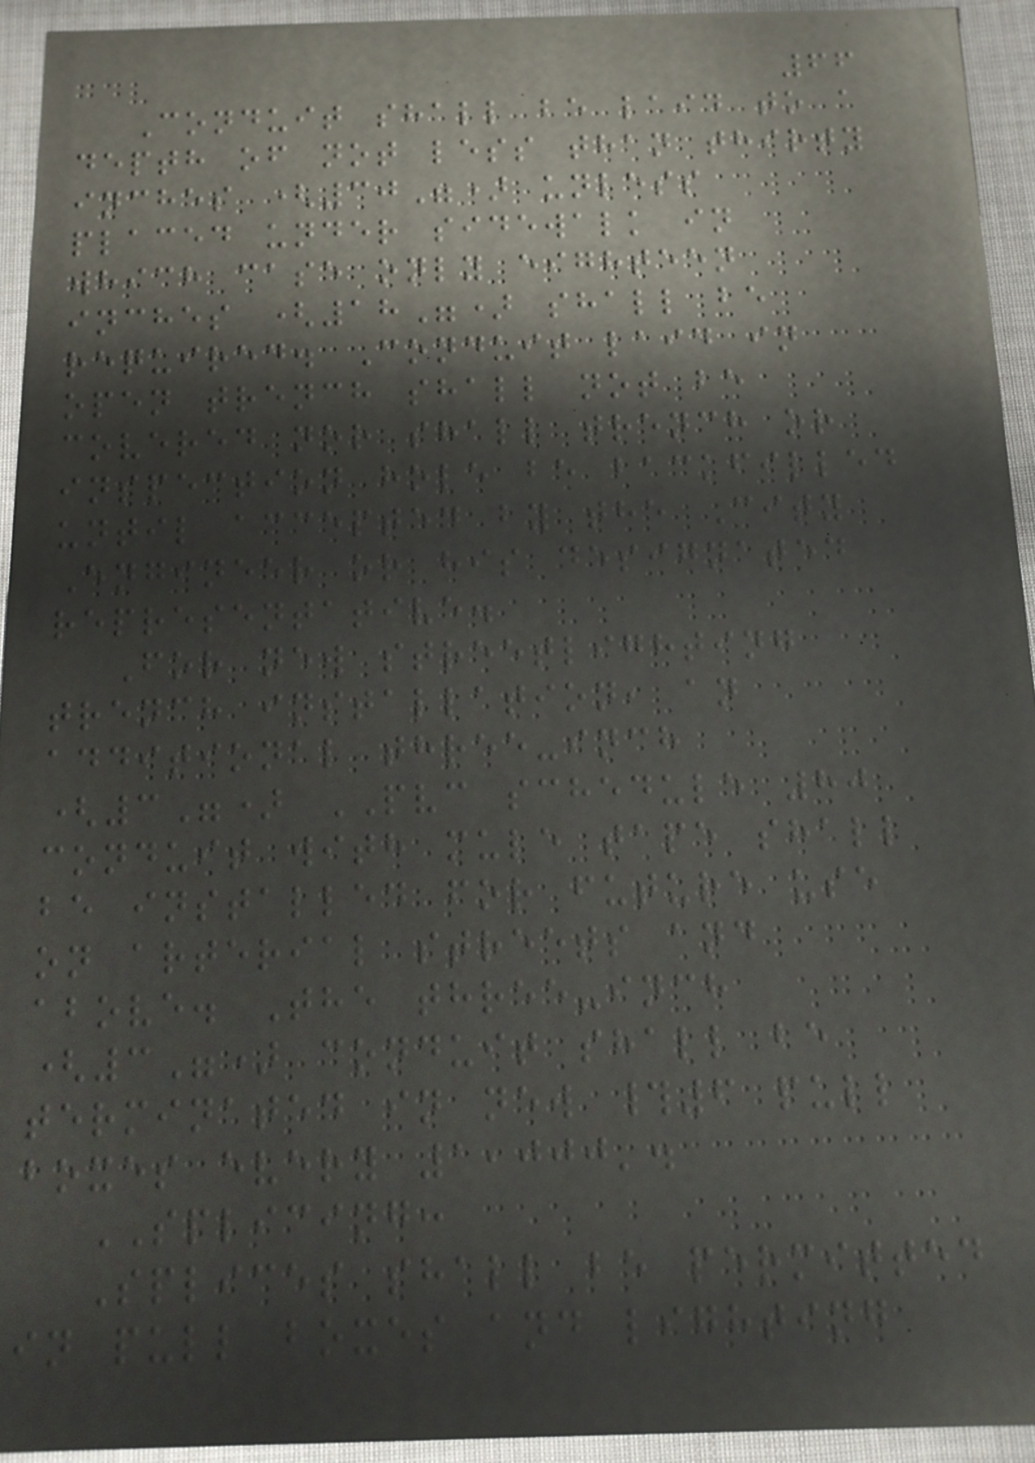66
Conduit shall be laid to a
depth of not less than thirty
inches (30") unless
placed under sidewalk in
which case only eighteen
inches (18") shall be
required. Conduit laid in
open trench shall not be
covered nor shall trench or
inspection hole be backfilled
until accepted by the City
Engineer or his designated
representative.
For new streetlighting
trench installation, an
additional three-inch
(3") PVC schedule 80
conduit with mule tape shall
be installed for future use
on arterial streets and
above. The three-inch
(3") conduit shall be
terminated in new #6 pull
boxes every 1,000'.
SPLICING:
Splices shall be permitted
in pull boxes and lighting
